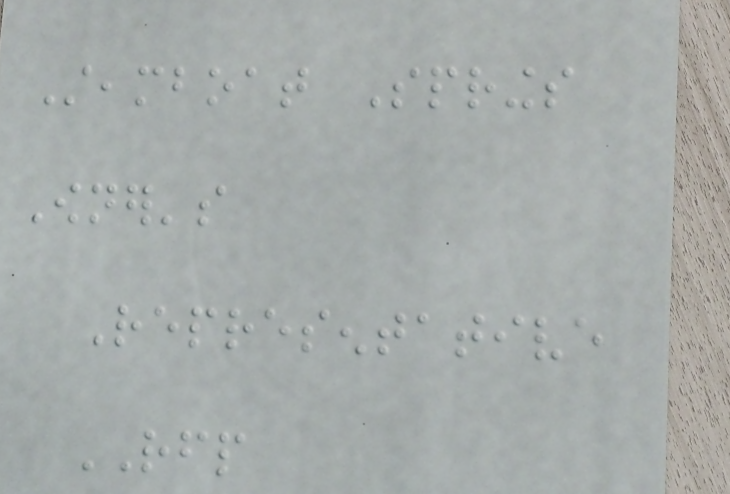Steamboat Springs
Owner's
Representative
RFP
